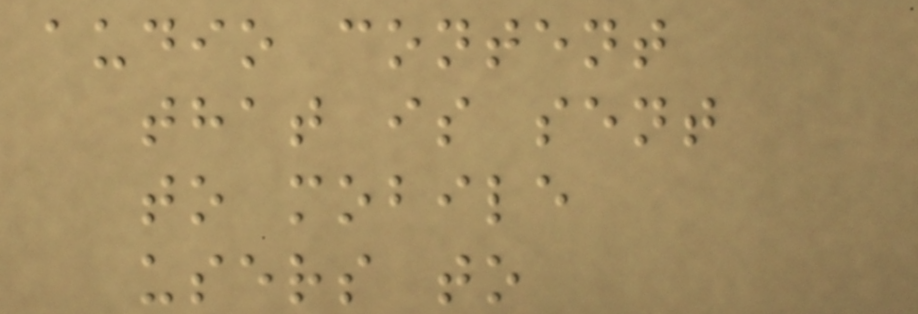audio content
that is sent
to mobile
users to
